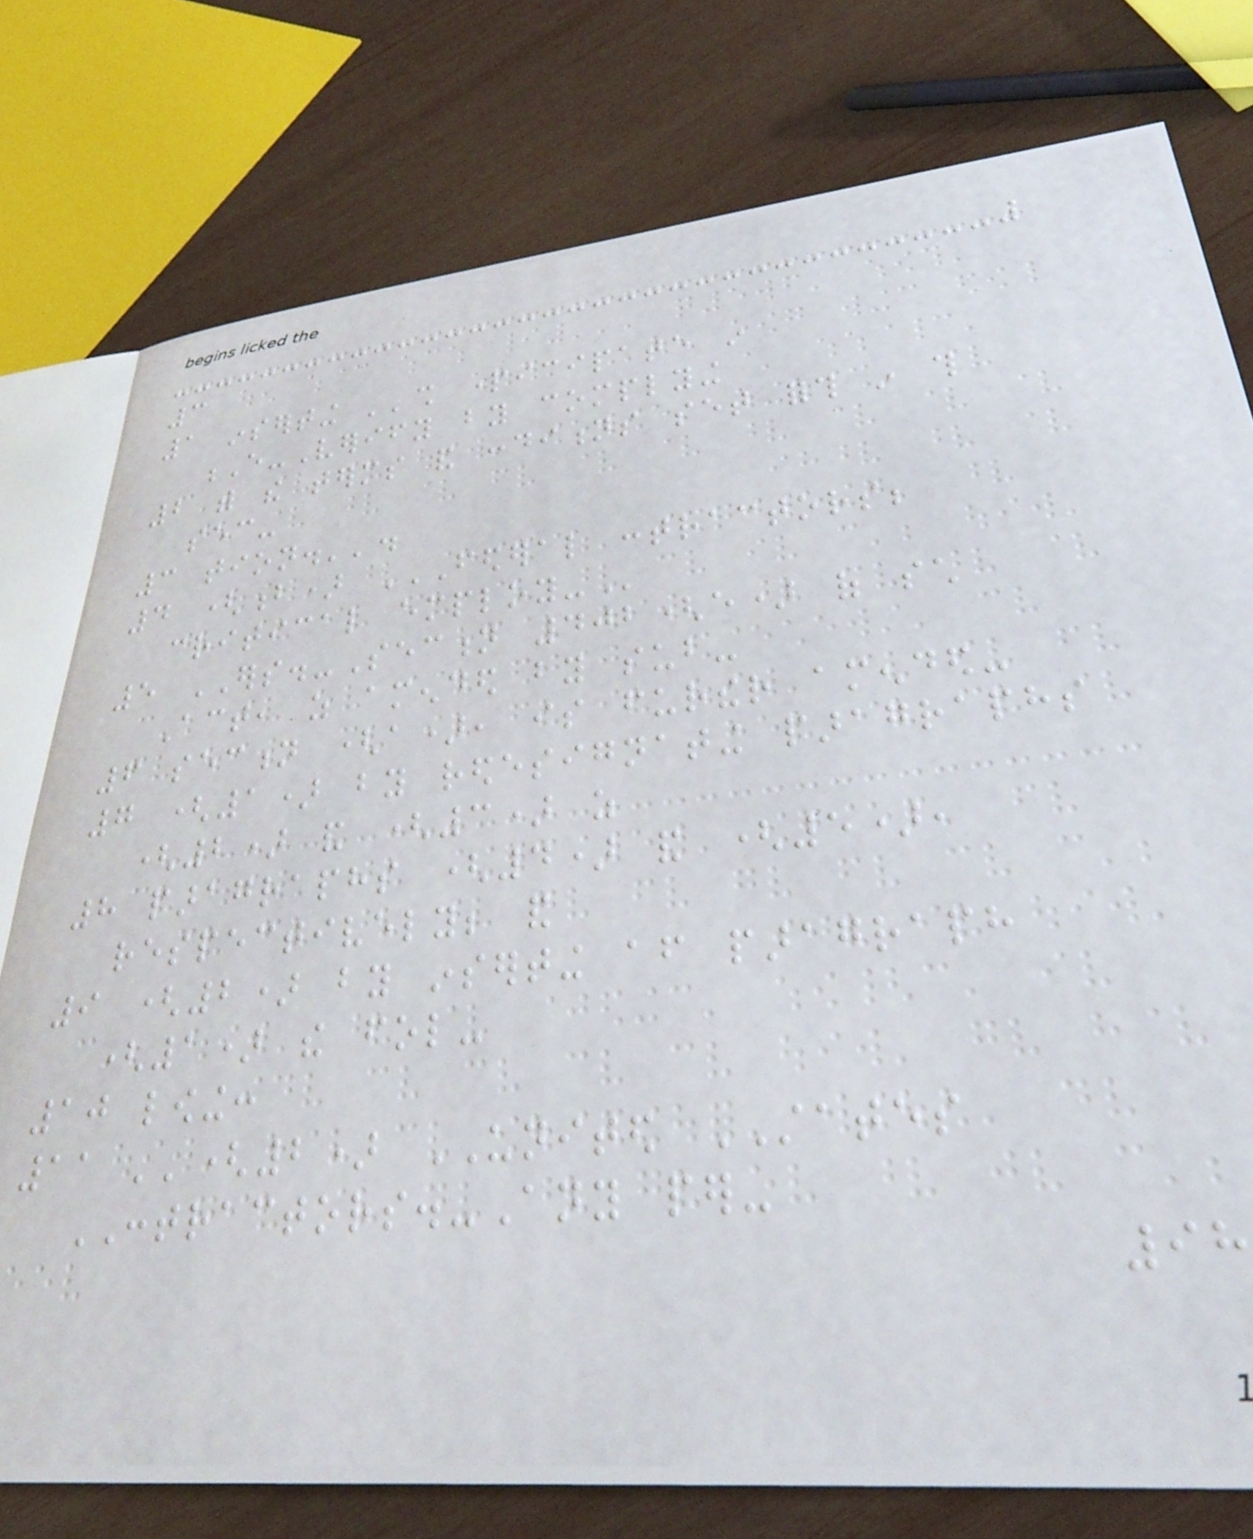3
1 inserting ''shall participate in
E-Verify by complying
2 with the terms and conditions set forth in this
sec-
3 tion.''.
4 (b) FEDERAL CONTRACTORS;
CRITICAL EMPLOY-
5 ERS.-Section 402(e) of such
Act, as amended by sub-
6 section (a), is further amended-
7 (1) by redesignating paragraphs
(2) and (3) as
8 paragraphs (4) and (5),
respectively; and
9 (2) by inserting after paragraph
(1) the fol-
10 lowing:
11 ''(2) UNITED STATES
CONTRACTORS.-Any per-
98
